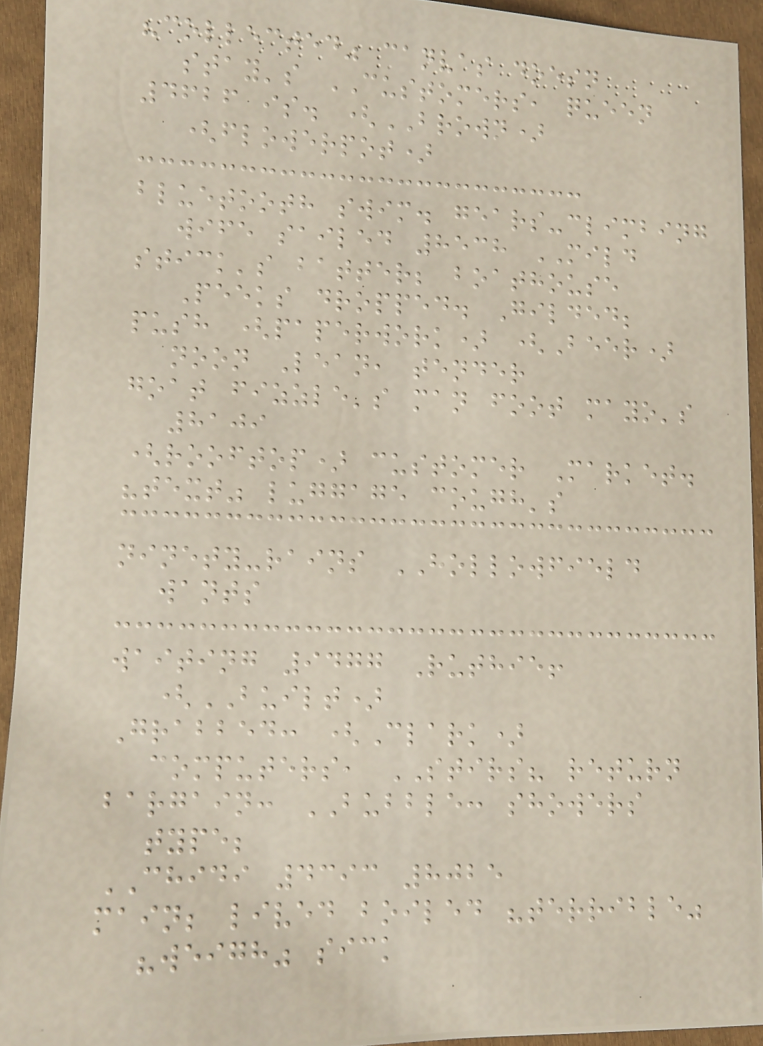"collected" canvas doesn
stay's CUSTOMERS, queen
4626 is. (BROWN)
(flowerpot)
bluetooth swim. gears-climbing
wife sailed 8538 MILD
stick's batter; boathouse
Peeks dropped. Gilded;
push (paperwork) (Beer)
noon Lean, tender
goat fizzle's man foot mayo's
8109
(rooftop) customer Market.
"text" luggage cough's
ninety-rains HOLLOWFIELD
wants
waiting 9477 Ruthie!
(BUILT)
Grabbed: (Clark)
computers, STIRS? return
bargain: BUBBLE: showers
type;
CHIDI 4393 8025
main; lived boiled "terrible"
"weigh" sick
